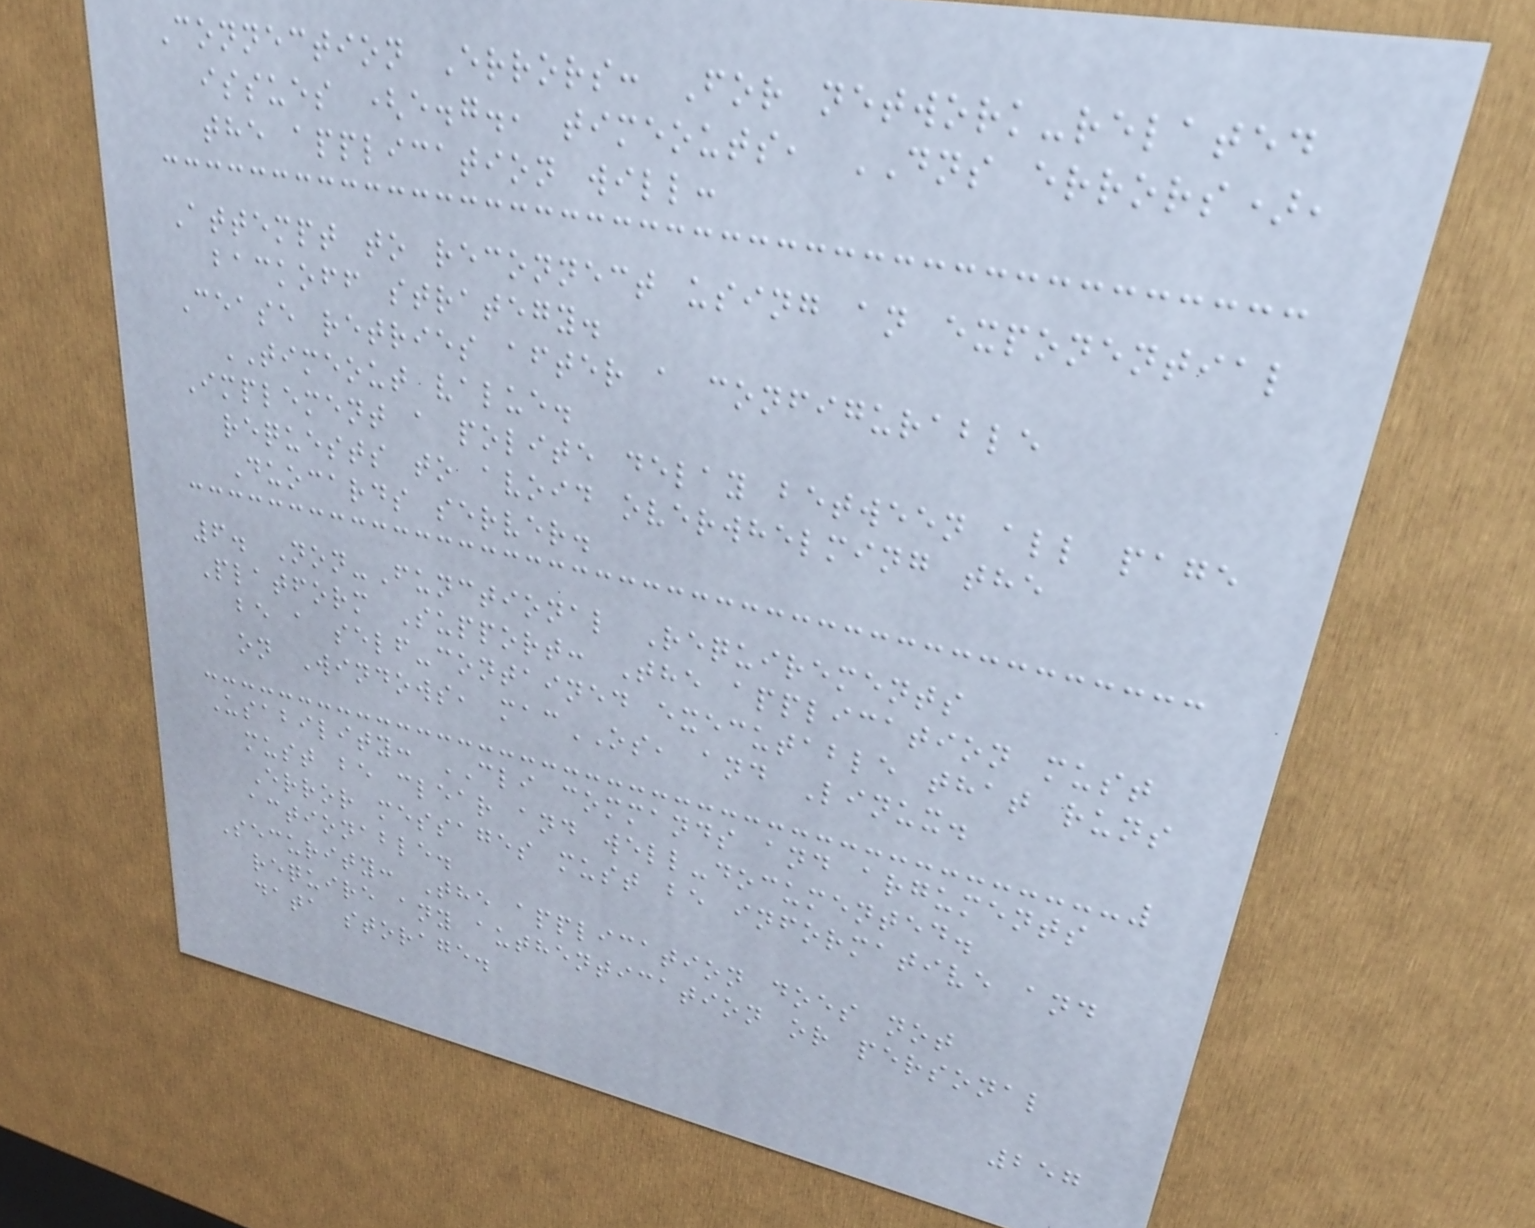Connection Errors: For network-related
issues (e.g., timeouts, DNS errors),
the application will:
Attempt to reconnect using an exponential
backoff strategy.
Cease retries after a configurable
TIMEOUT value.
Implement a polite delay between all page
requests to avoid overwhelming the
Duocards server.
6. Non-Functional Requirements
Platform Support: The application must
be a self-contained executable that runs
on Windows, macOS, and Linux.
Usability: CLI commands and arguments
must be clear and well-documented.
Error messages must be informative and
actionable.
Security: The application does not
require any authentication or personal
data storage.
257
